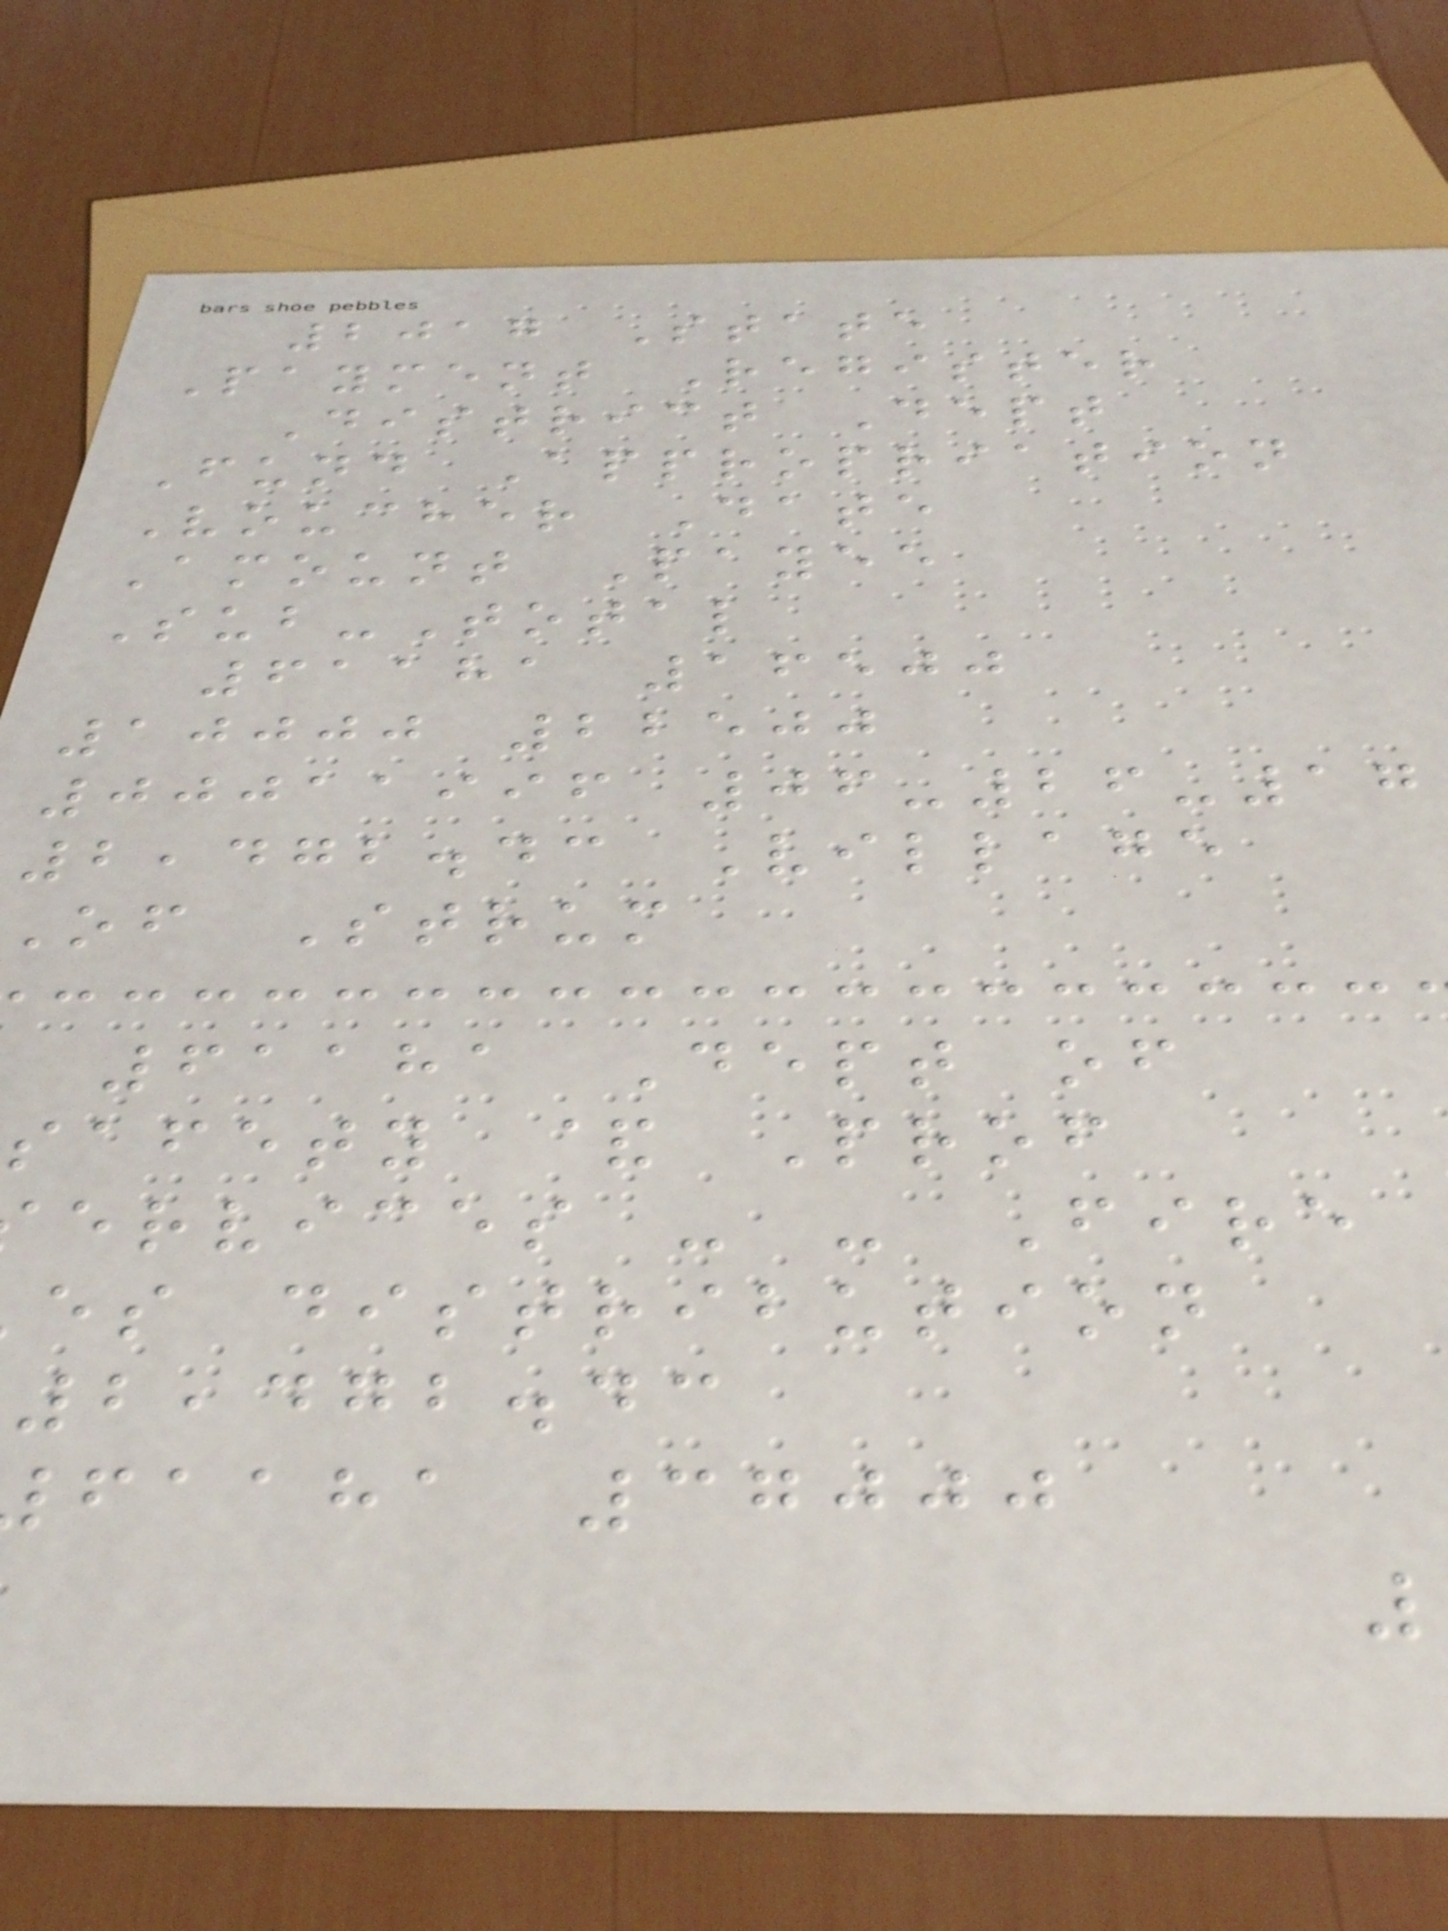2017 State
Payment Register
District Dept
Fund Appropriation
Voucher Date
Amount Payee
Sub-Total
61181 16500
10000 22500
00011996 06-26-17
2,472.43 Village
of Strum
61181 Dept of
safety & Prof
ervices - - Fire
es distribution
2,472.43
faaha 37000
